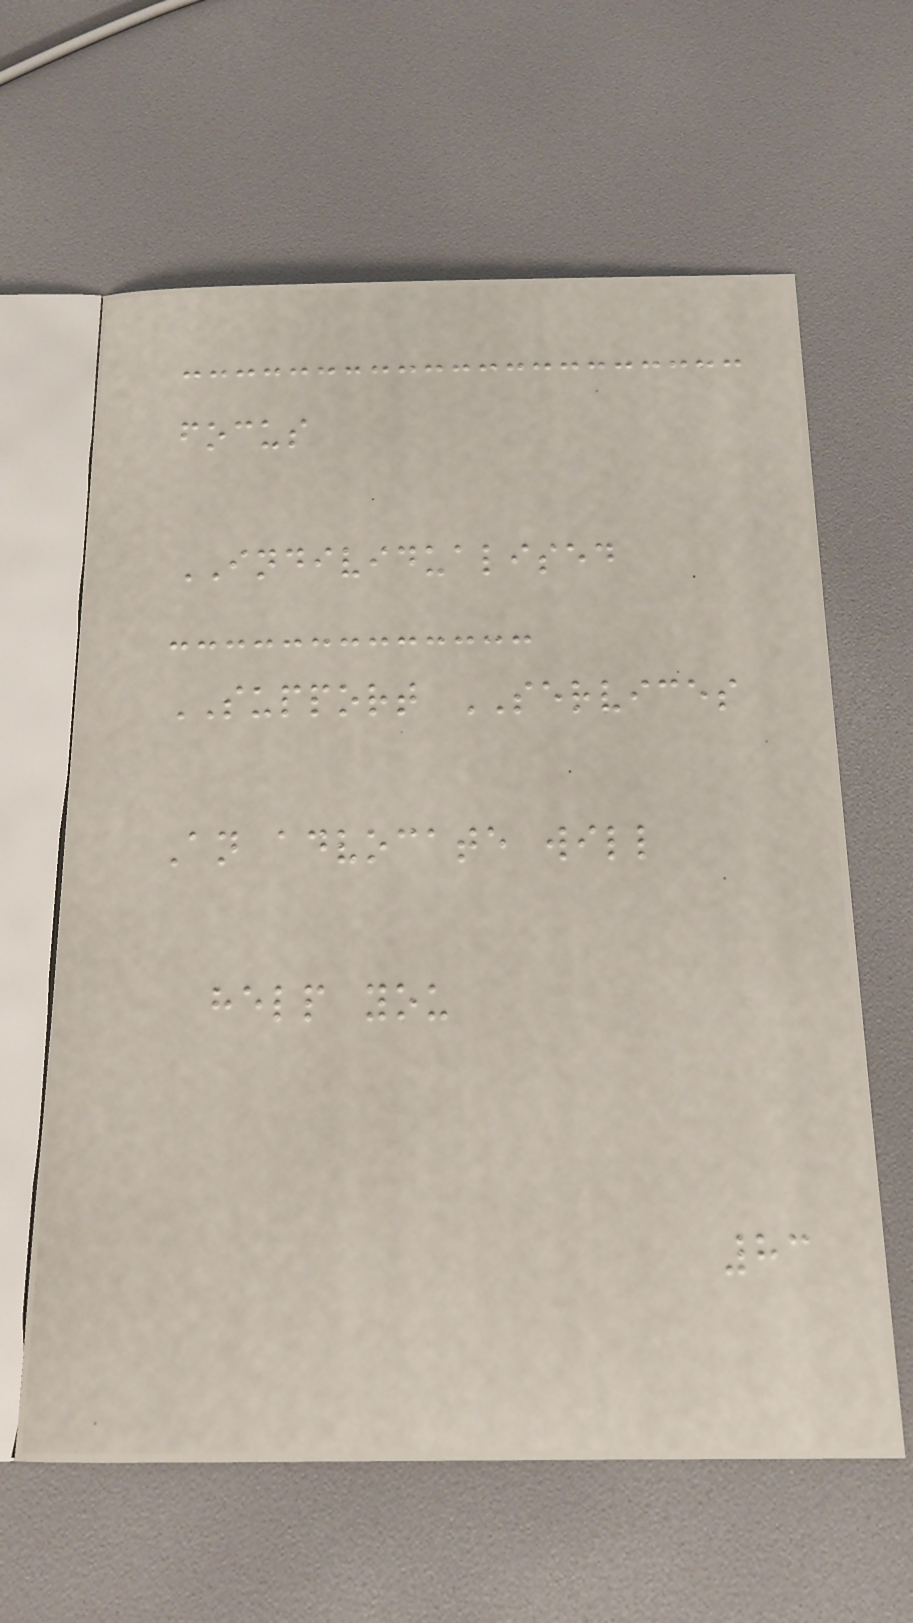focus
INDIVIDUALISED
SUPPORT SERVICES
An advocate will
help you
83
